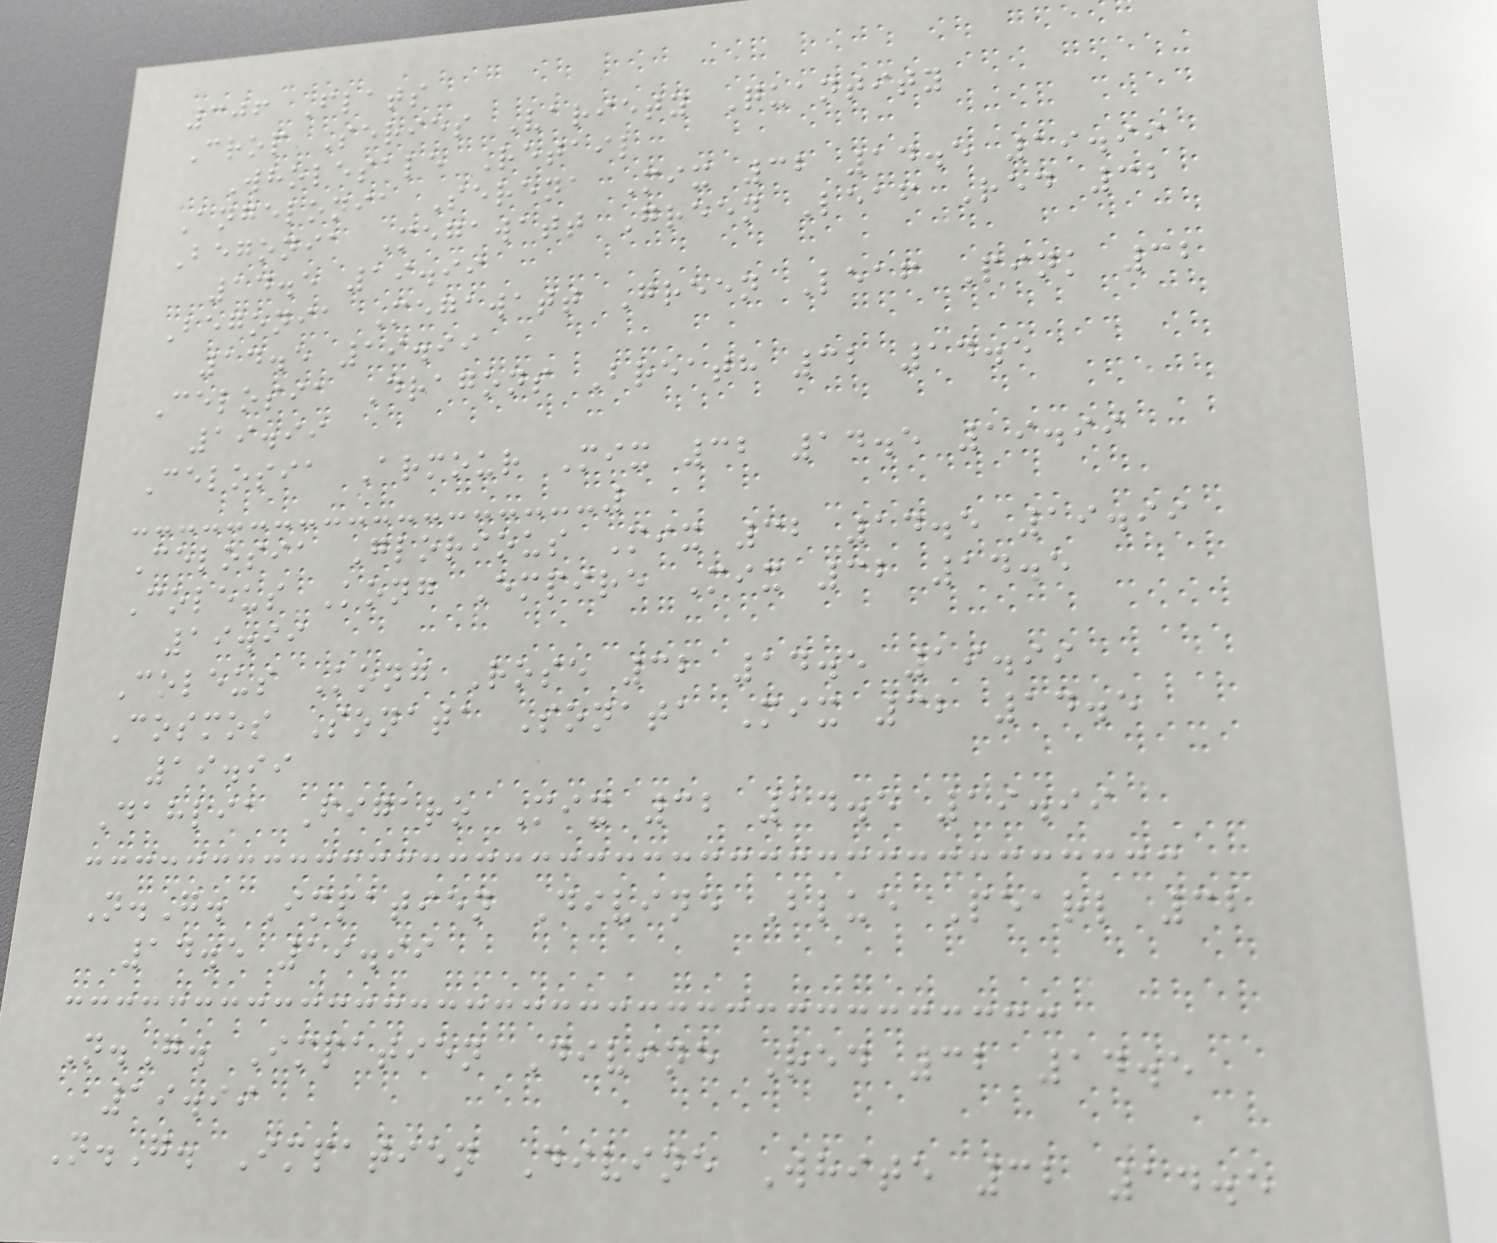306 Flats
Crop Series Variety Quantity
Wholesale Retail
Angelonia Serena Mix 32 14.5 19.99
Begonia Megawatt Green Leaf Red 32
14.5 19.99
Begonia Megawatt Green Leaf Pink 32
14.5 19.99
Celosia Dragons Breath 32 14.5
19.99
Celosia Armour Mix 32 14.5 19.99
Celosia Glorious Mix 32 14.5 19.99
Coleus Kong Empire Mix 32 14.5
19.99
Coleus Kong Rose 32 14.5 19.99
Cosmos Sonata Sonata Mix 32 14.5
19.99
Dahlia Figaro Mix 32 14.5 19.99
N.G. Impatien Divine Blue Pearl 32
14.5 19.99
N.G. Impatien Divine Red 32 14.5
19.99
N.G. Impatien Divine White 32 14.5
